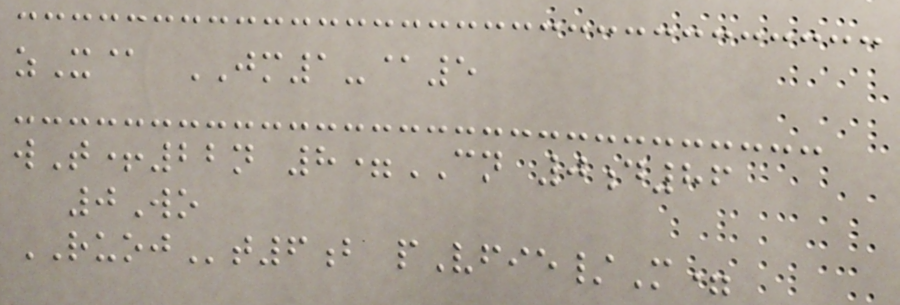zX@ JM1-@5
wT+22n 8=CN 0d86
0Wo
RUOJt6b pVfie/M=
